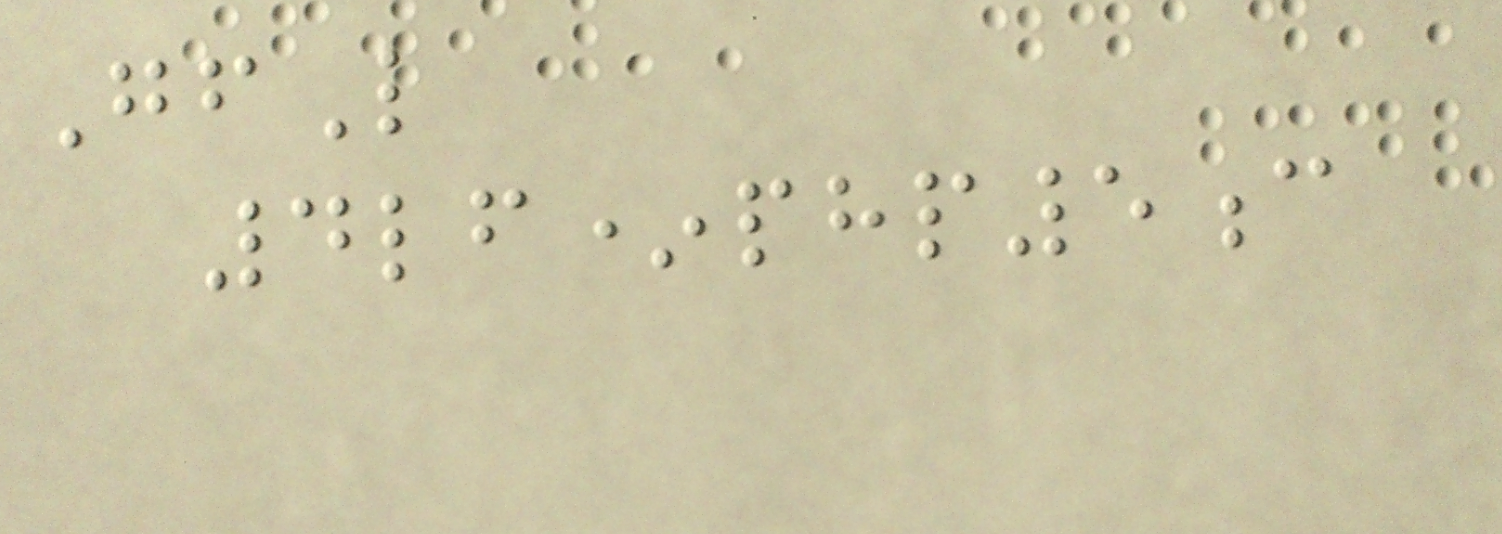GfL
4lf*php5c
